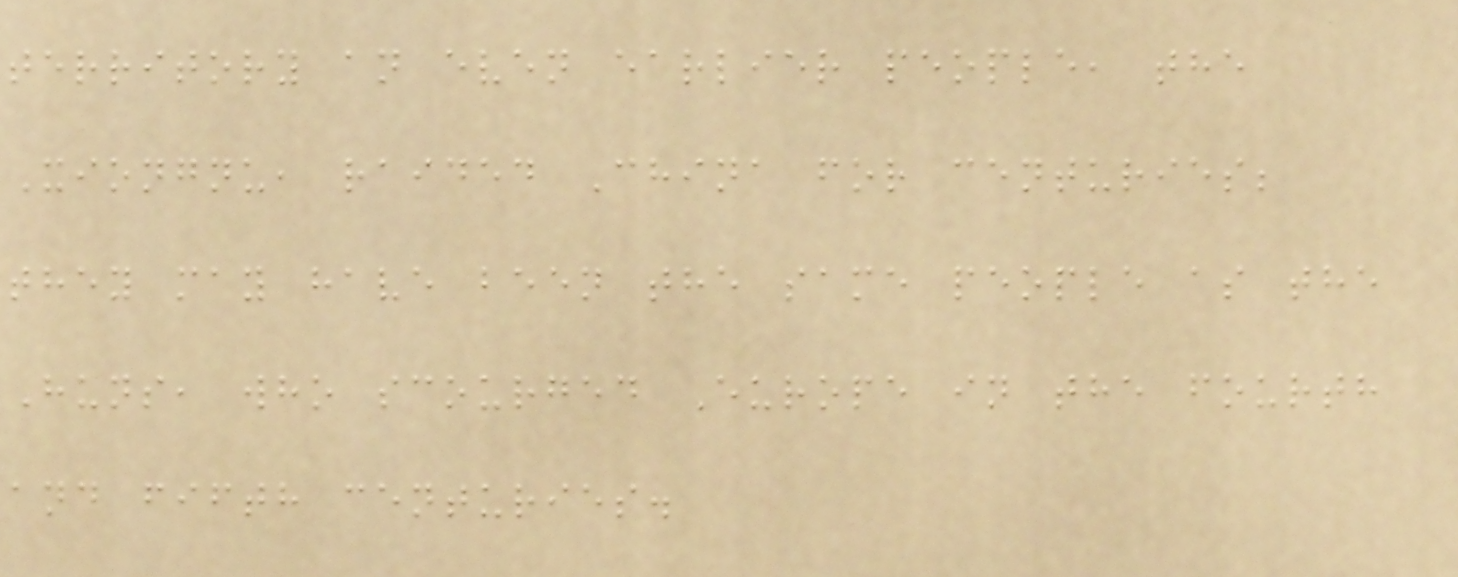territory an even earlier people, the
Xiongnu, raided China for centuries;
they may have been the same people as the
Huns, who scourged Europe in the fourth
and fifth centuries.
